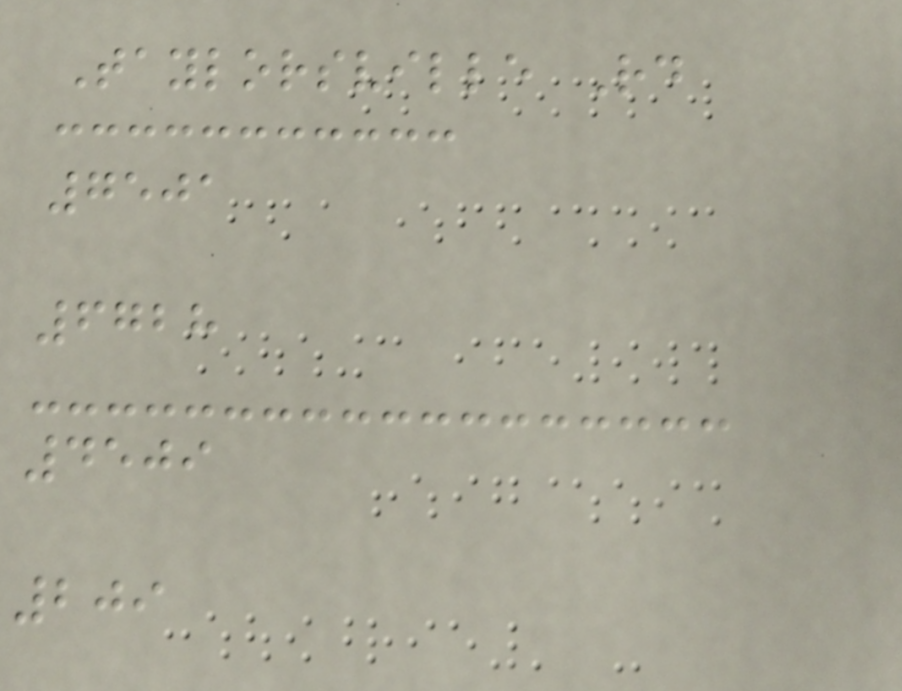Taylorsville Rd
7501
6728
4509
209
